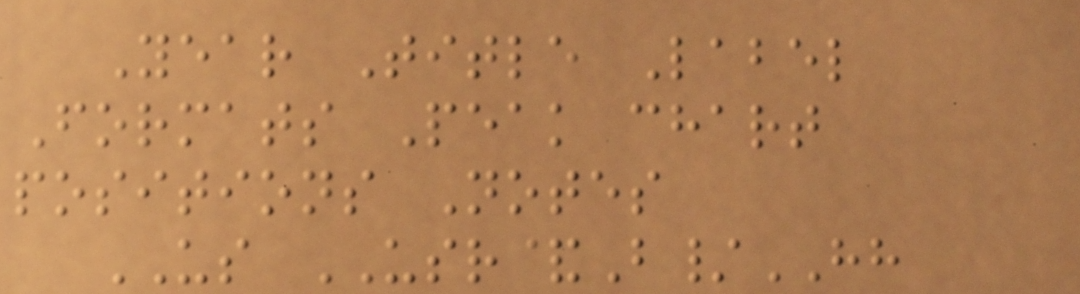Year Title Label
Formats Peak chart
positions Notes
US USR&B/HH
